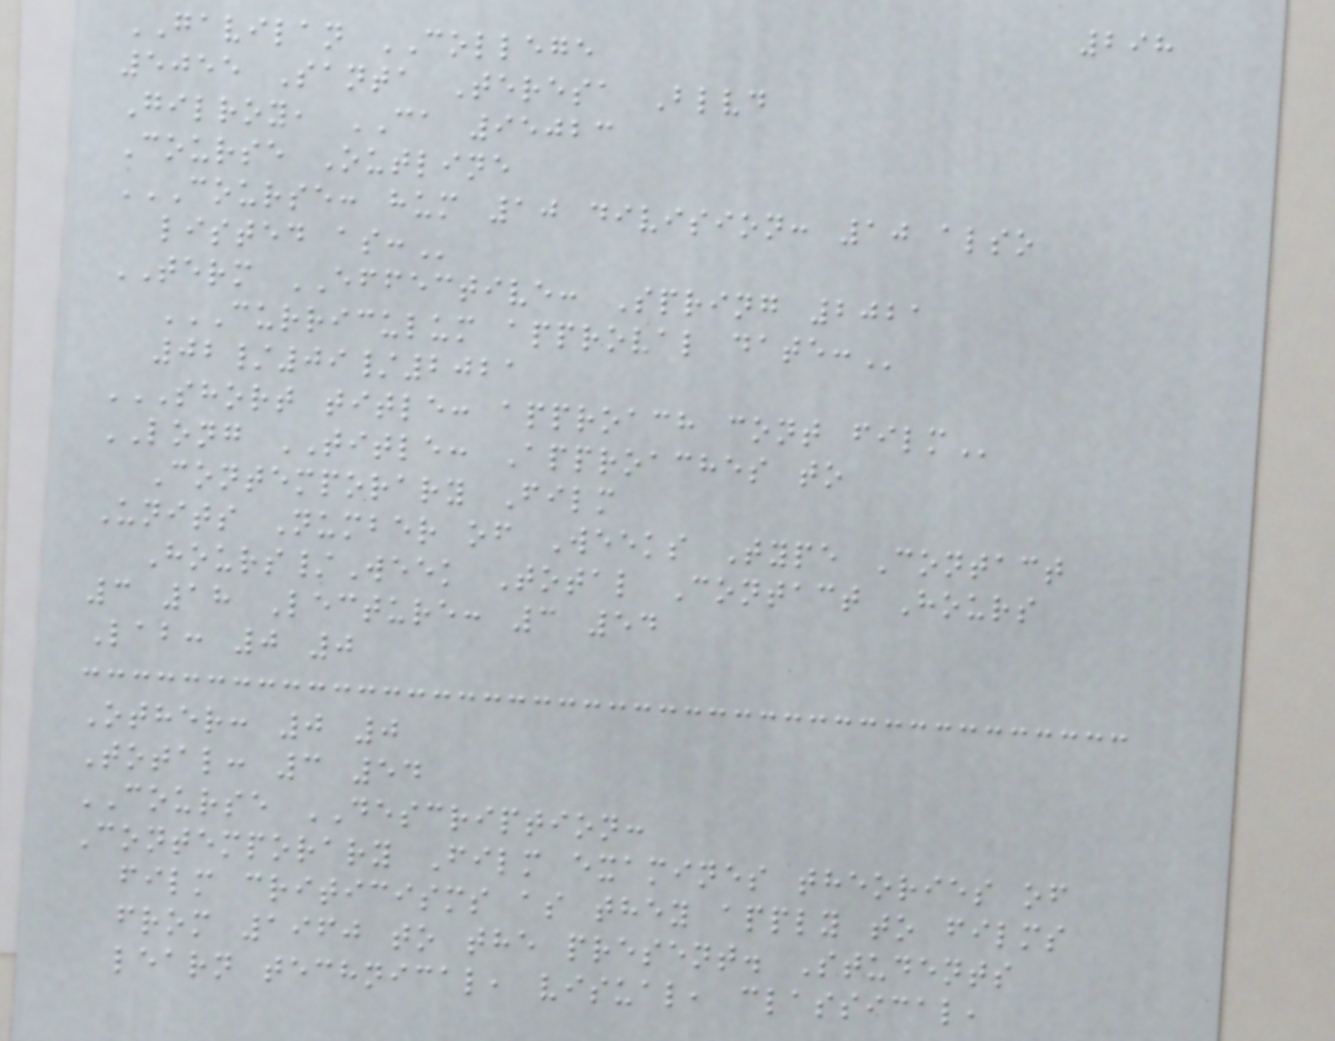298
GAVILAN COLLEGE
5055 Santa Teresa Blvd
Gilroy, CA 95023
Course Outline
COURSE: HUM 10 DIVISION: 10 ALSO
LISTED AS:
TERM EFFECTIVE: Spring 2021
CURRICULUM APPROVAL DATE:
02/09/2021
SHORT TITLE: APPROACH CONT FILM
LONG TITLE: Approaches to
Contemporary Film
Units Number of Weeks Type Contact
Hours/Week Total Contact Hours
3 18 Lecture: 3 54
Lab: 0 0
Other: 0 0
Total: 3 54
COURSE DESCRIPTION:
Contemporary Film examines theories of
film criticisms as they apply to films
from 1960 to the present. Students
learn technical, visual, classical,
